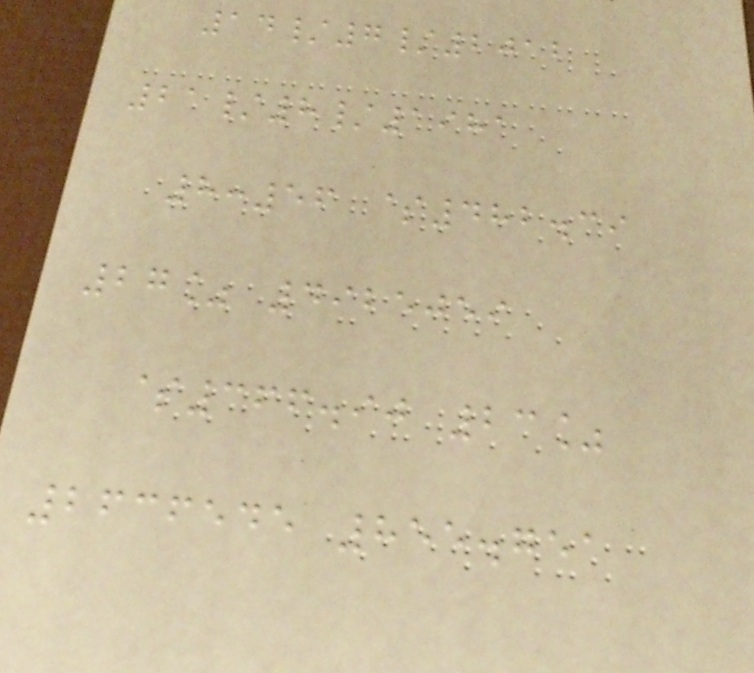14/7/2012
21/8/1981
8:56 $482.39
27% 4925059
$366.90 23%
2636545 855.751
